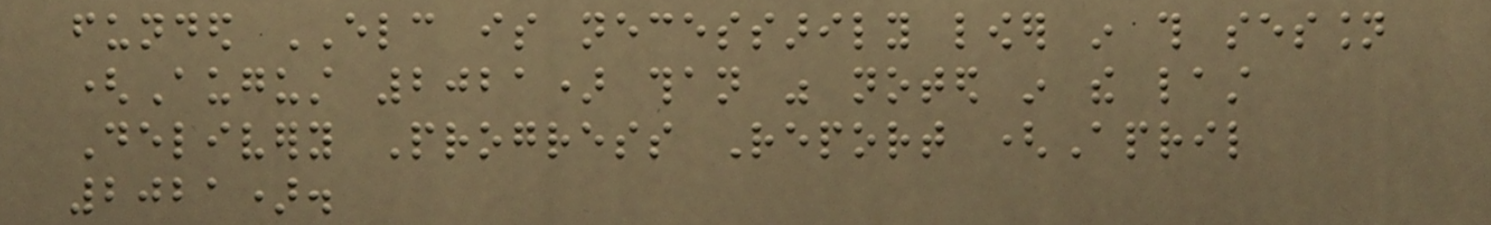funded ELC is necessarily lower in this session
(August 2021) than was noted in the last
Delivery Progress Report (April
2021).
